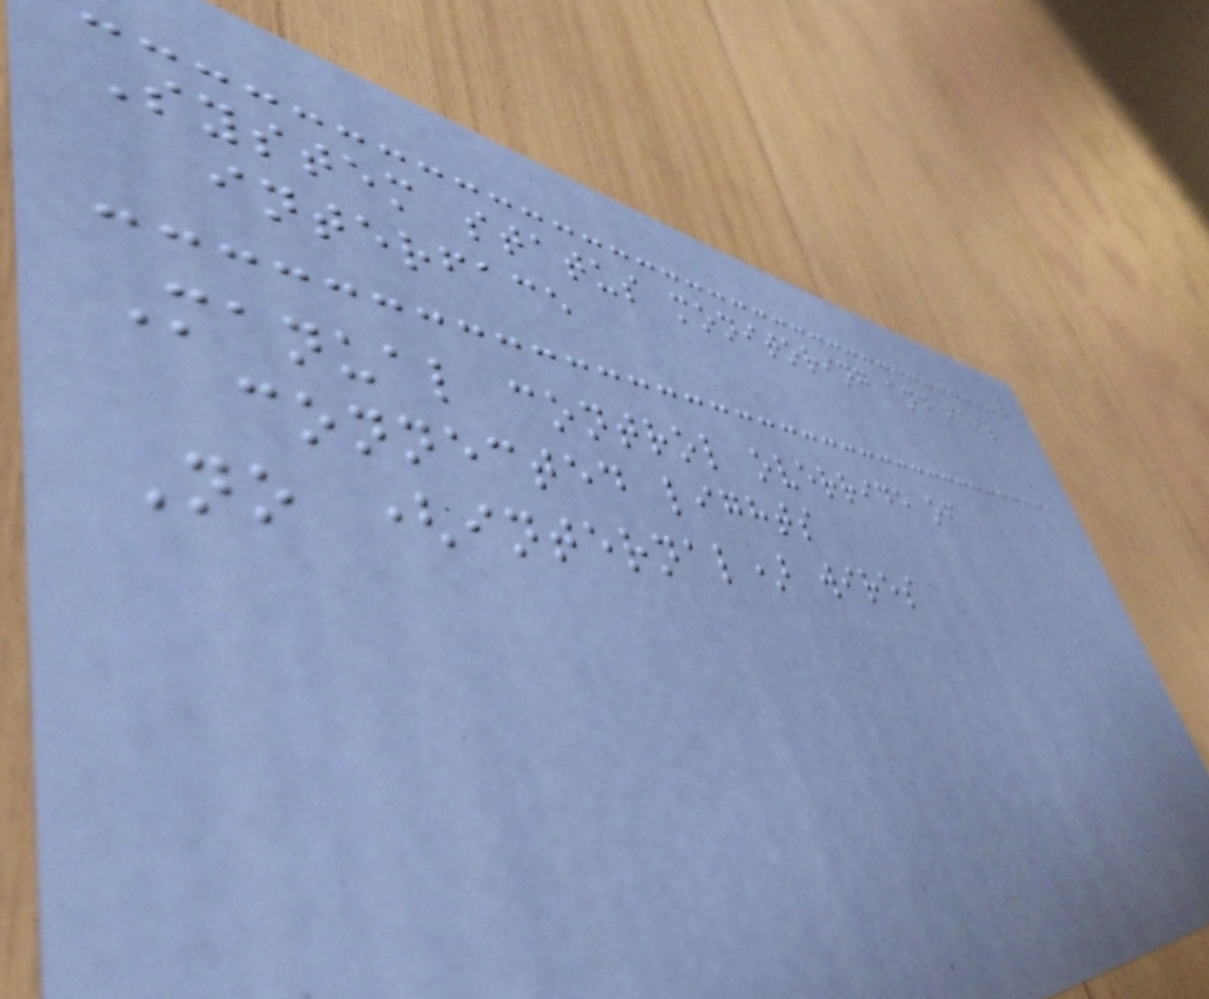System status monitoring and fail
interface
Manual control override of
connected lights
No (internal) wires
